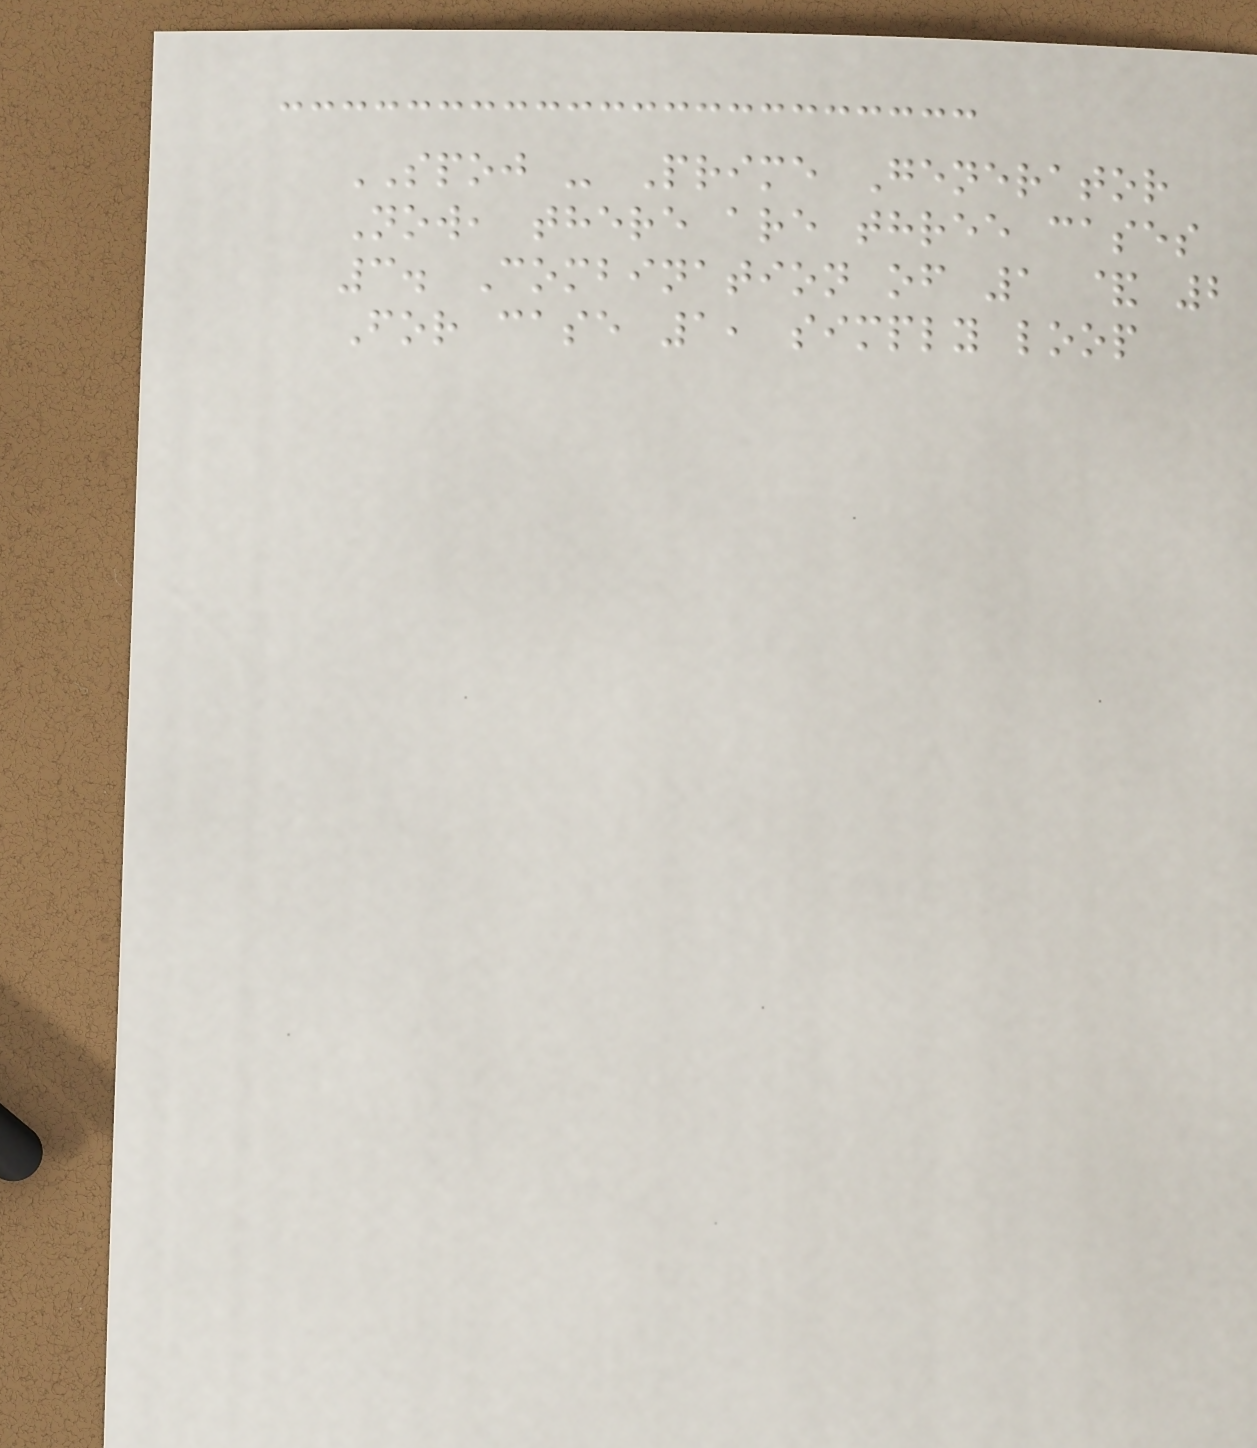SPOJ - Prime Generator
Now, there are three cases
3. Combination of 1 & 2
For case 1, simply loop
